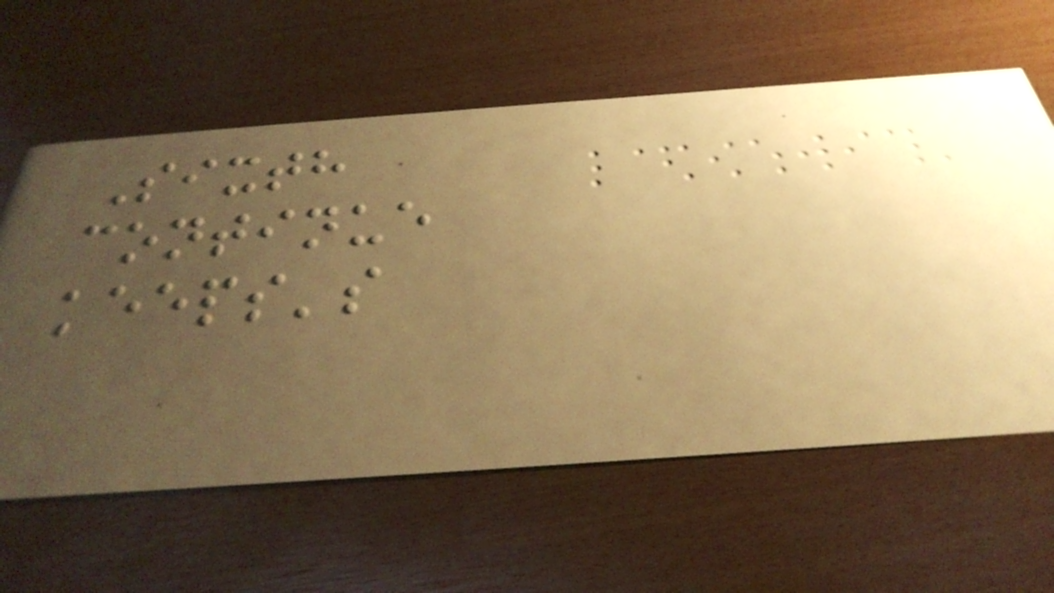Sixth
continue
keeps's
